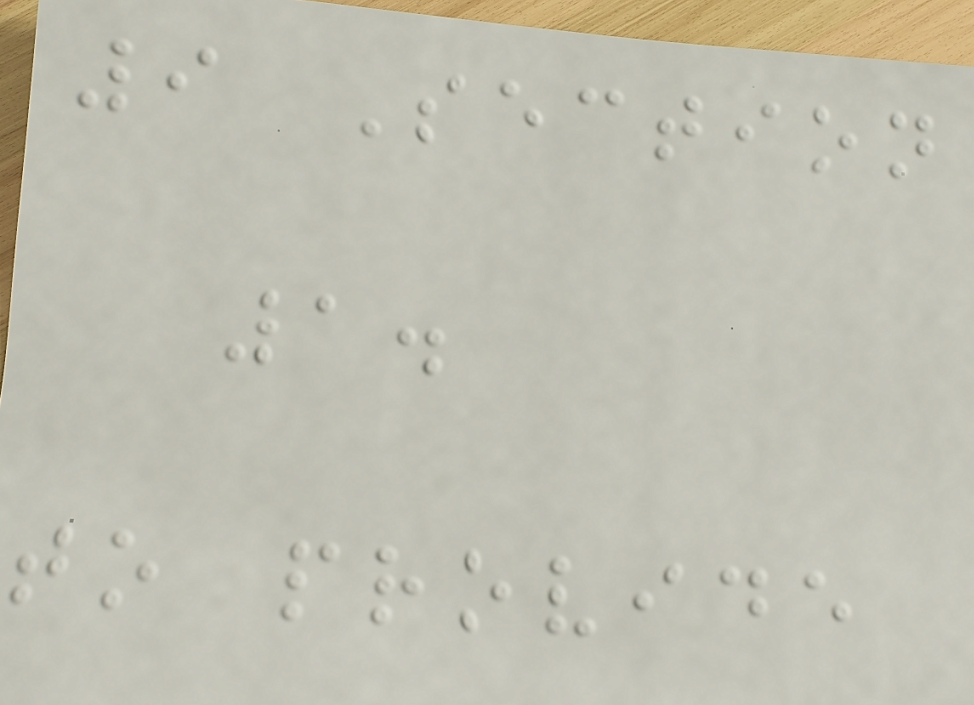9 Section
1.
to provide
